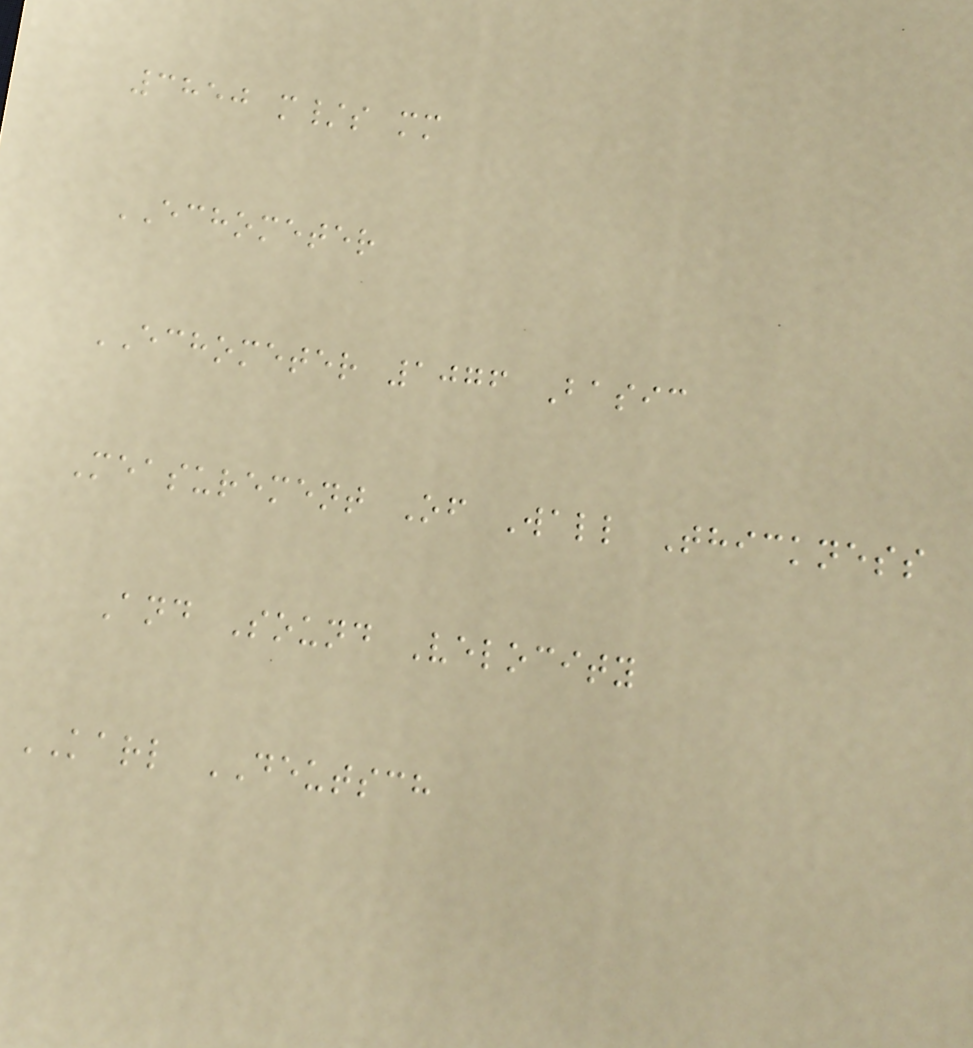3850 m/s mm
ECHOMETER
ECHOMETER 1076 Basic
Measurement Of Wall Thickness
And Sound Velocity
KARL DEUTSCH
